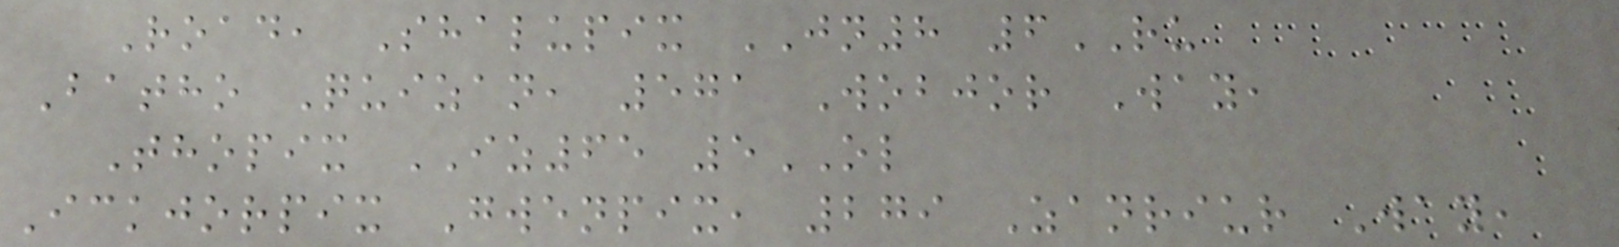Road, Shalupix JN8 6RU
Batho Quizan, 571 Wobjor Way,
Thopix IZ65 5OL
Ickjorpix Gwenpix, 279 Zanriur Way,
